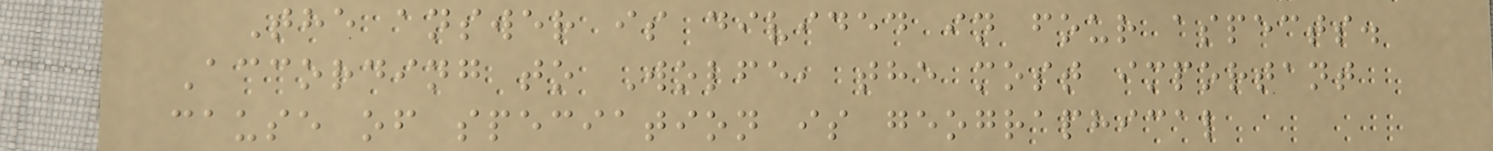The answer is divided in four aspects.
According to Wolfe, the most important
cause of speciation is geographical
